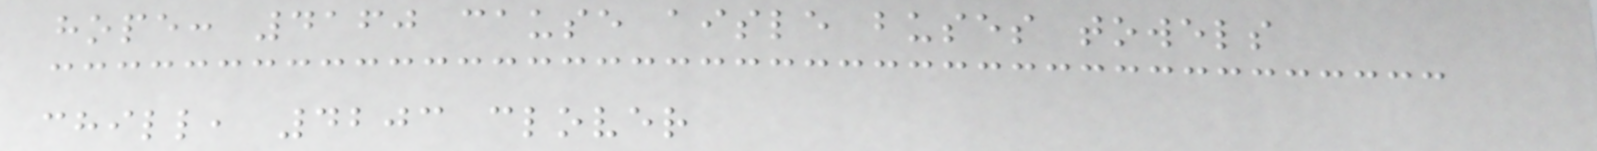hope: 4160 cause aisle buses towels
chill, 4203 clover
